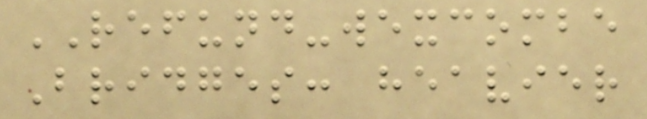REFUND-wexcombe
Bridges: heavier
